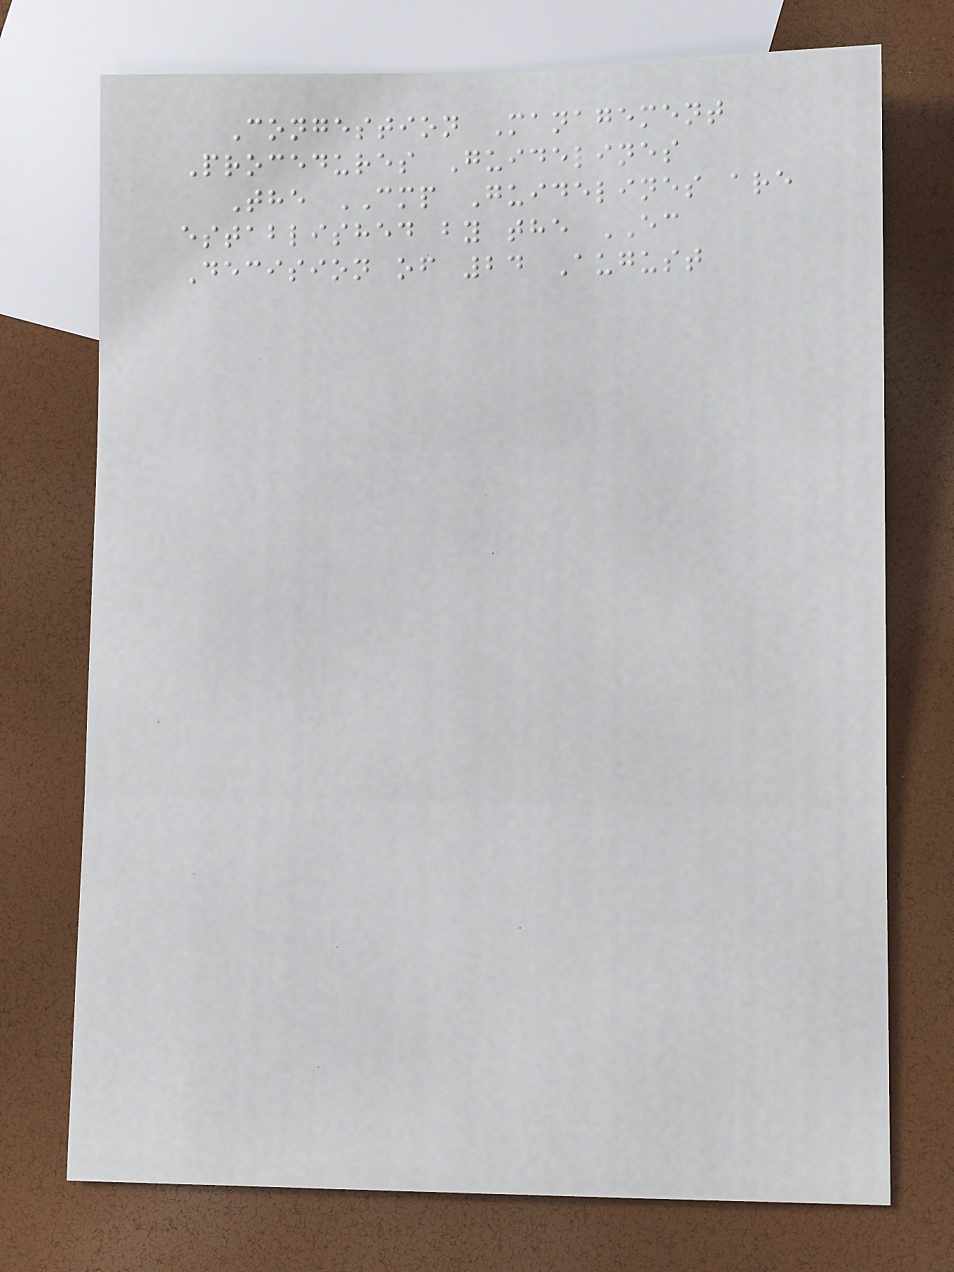Congestion Management
Procedures Guidelines
The CMP Guidelines are
established by the EC
Decision of 24 August
